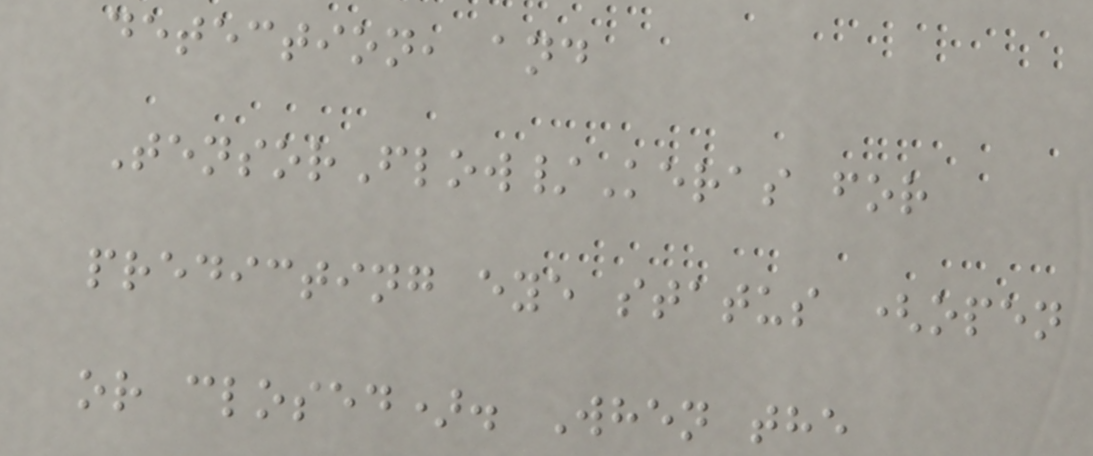detection, and
TensorFlow/Keras for
predicting eye status (open
or closed). When the
